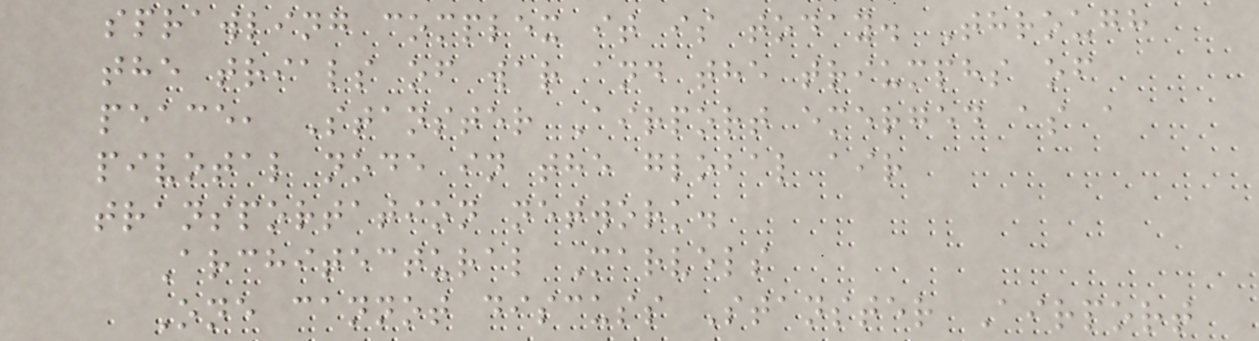sprawling complex it is today. Through
the trials of war and the triumphs of
peace, Stanster Airport emerged as a
pivotal node in the global air
transportation network.
Architectural Marvels
One cannot discuss Stanster Airport
